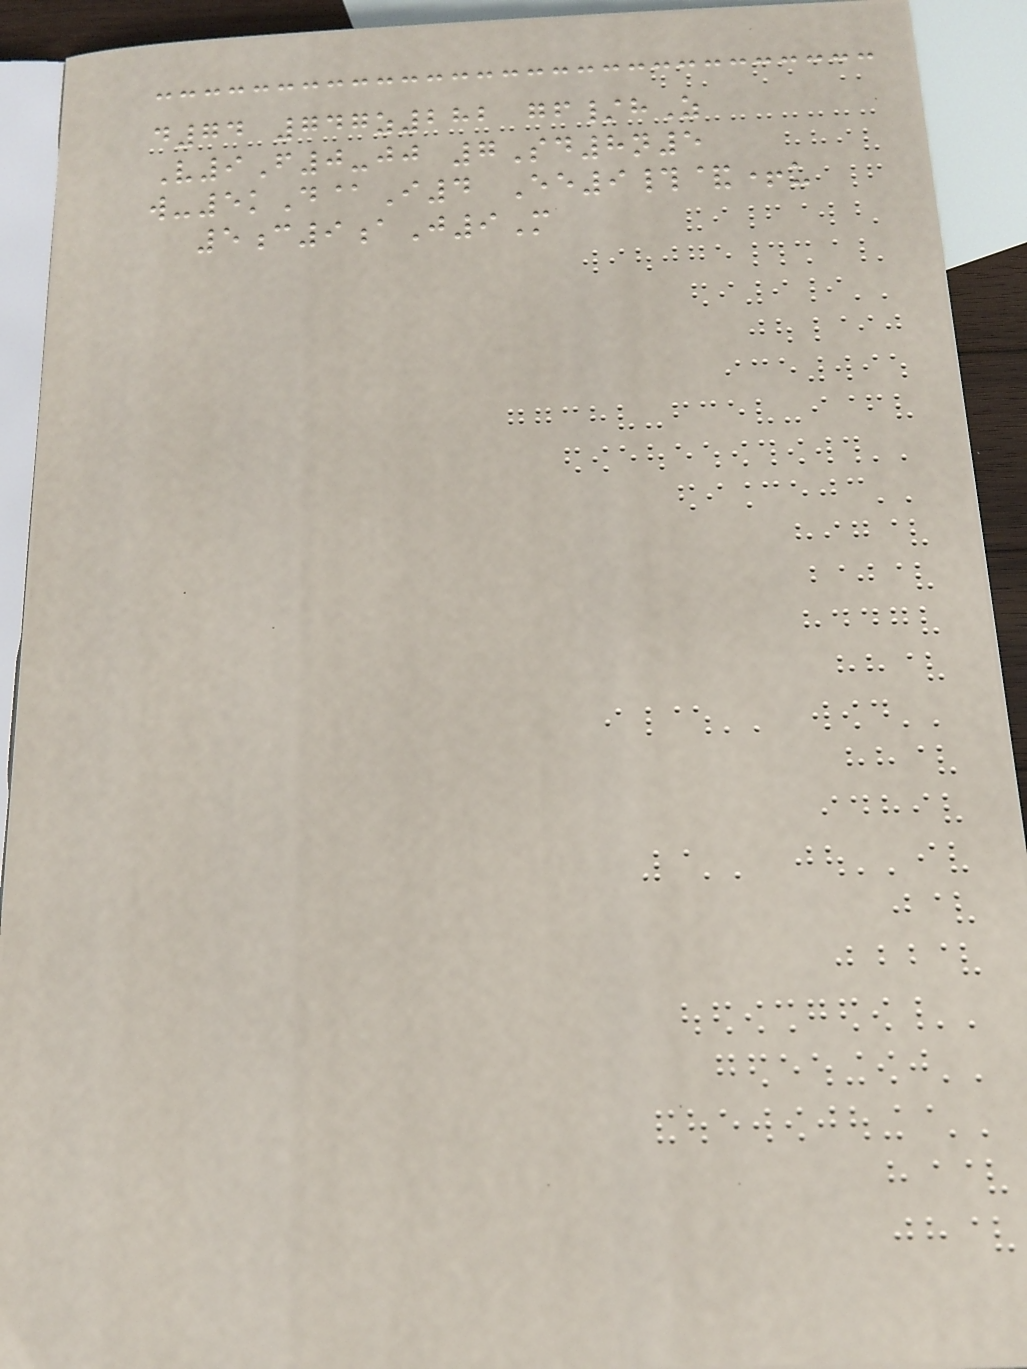d74 747z282 gf/hZ
V9F0-jj 7Sd8n5
w-5kD@I4 Ee9#&+u
5c9aJ9M
